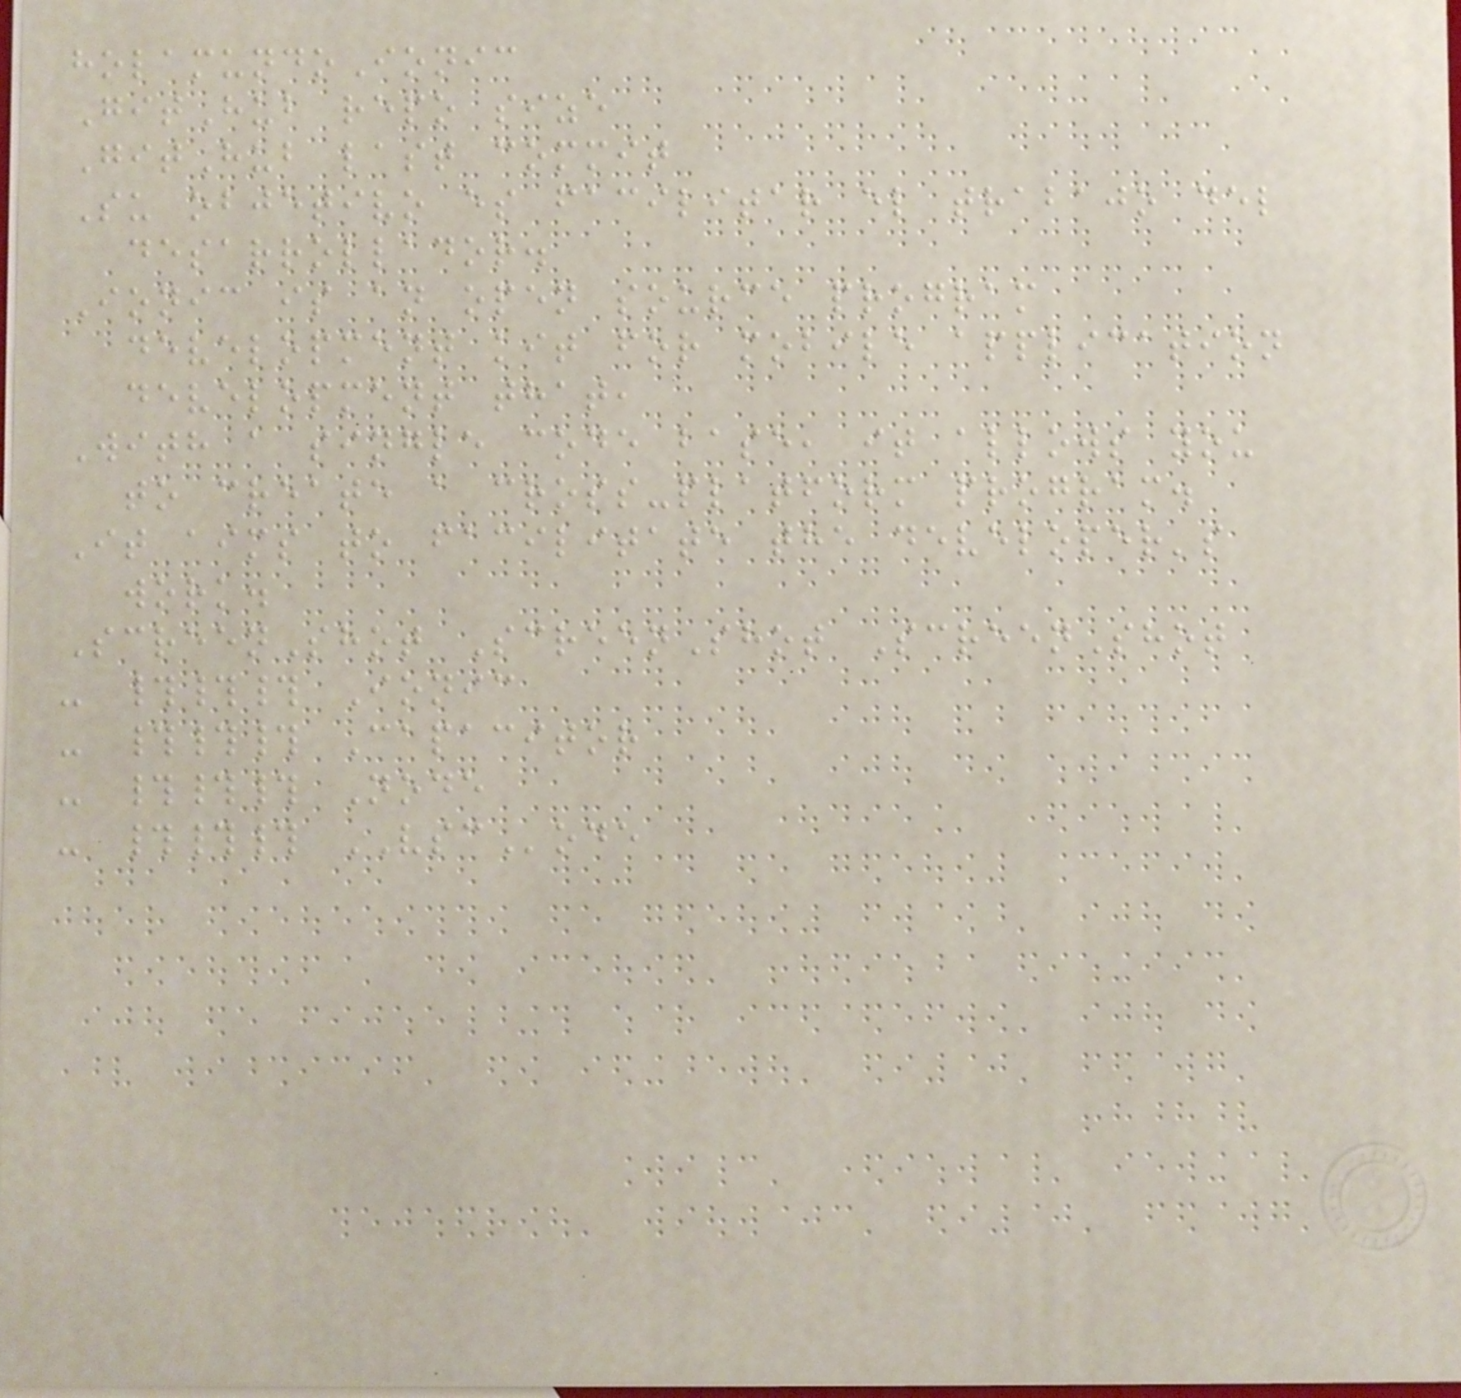holamundoIonic
GitHub repo size
GitHub last commit
Su objetivo es facilitar el trabajo del
desarrollador.
Ionic is an open source program
development kit for mobile application
development that,
With a single code base, it allows you
to create a cross-platform program.
It aims to facilitate the developer's
work.
ScreenShot ScreenShot ScreenShot
- ### Ionic
- ### Capacitor
- ### Node
- ### VSCode
